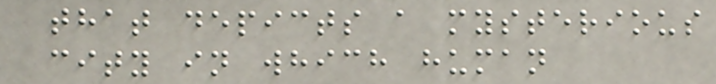that depicts a mysterious
city in which human
